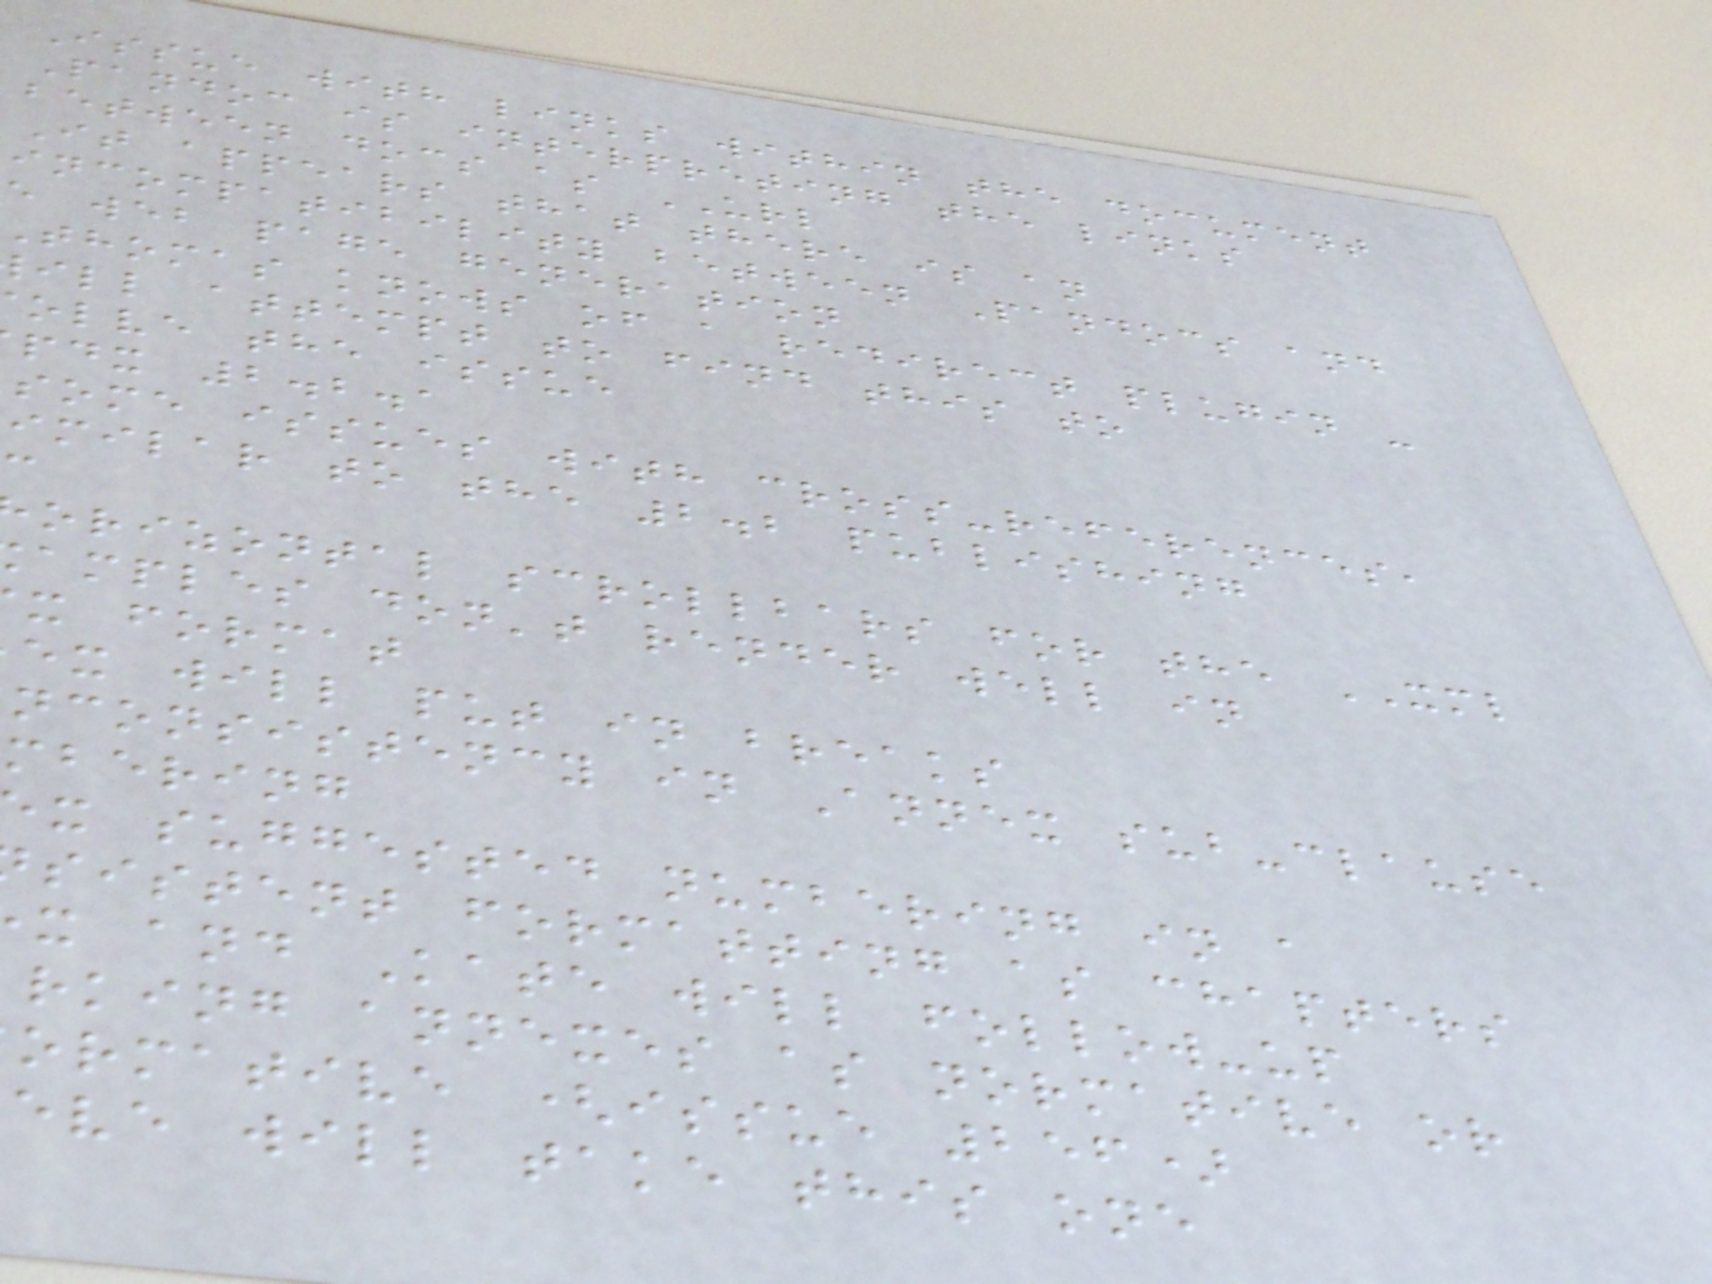Issue with links within the document
Pandoc is interpreting the links
between docs as URL
It appears that there is an
incompatibility between Pandocs and
e web page generation
thomas knows of a redirect plugin -
ill attempt to find this to
olve the issue
pdx 2.2.1
some issues with cross-references,
imilar to the 2.2 publishing
orizontal scrollbars for the XML
amples don't render well in
x format
ex will put in breaks
nconsistency in Annex sub-clause
mbering
x suggested numbering in a
sistent formatting as chapters
x and Kate will follow-up
rking annexes as normative or
ormative (issue 256)
eve will take this one
